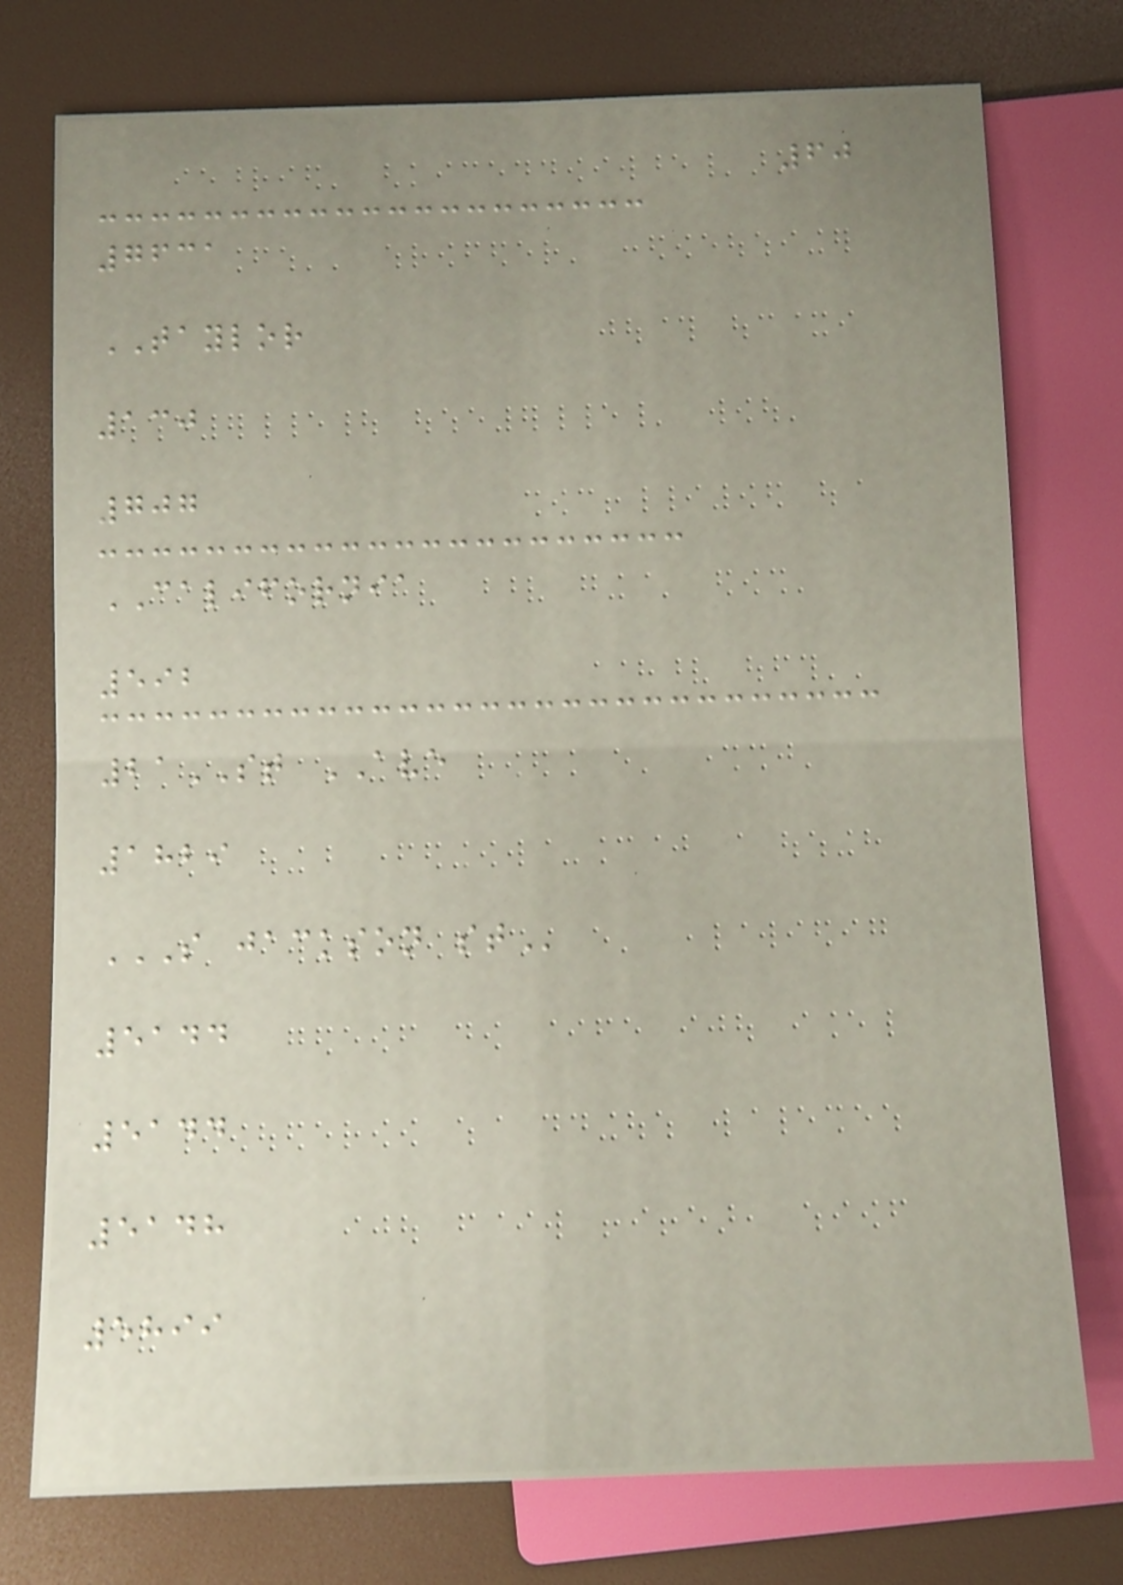60
7631
TAYLOR
130
707
CALIFORNIA
592
21ST AVE
1829
S JACKSON ST
5144
5144
5148
5899
